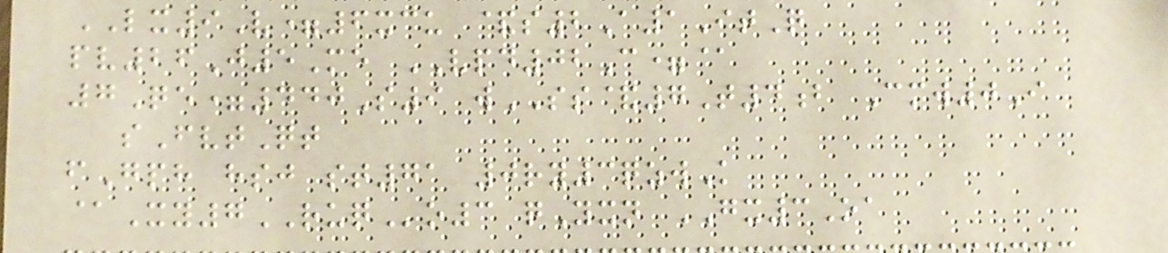LX9V=6xcu &s2A1ItQ
pv26J5Me VPD02C=@
7Qe=440S9 wSS&7T4b Cmw0I
sFvtQt
fGph hsj st71 0ry3qzwK
@Xy7RUQo3 qYxn GX3Oa
